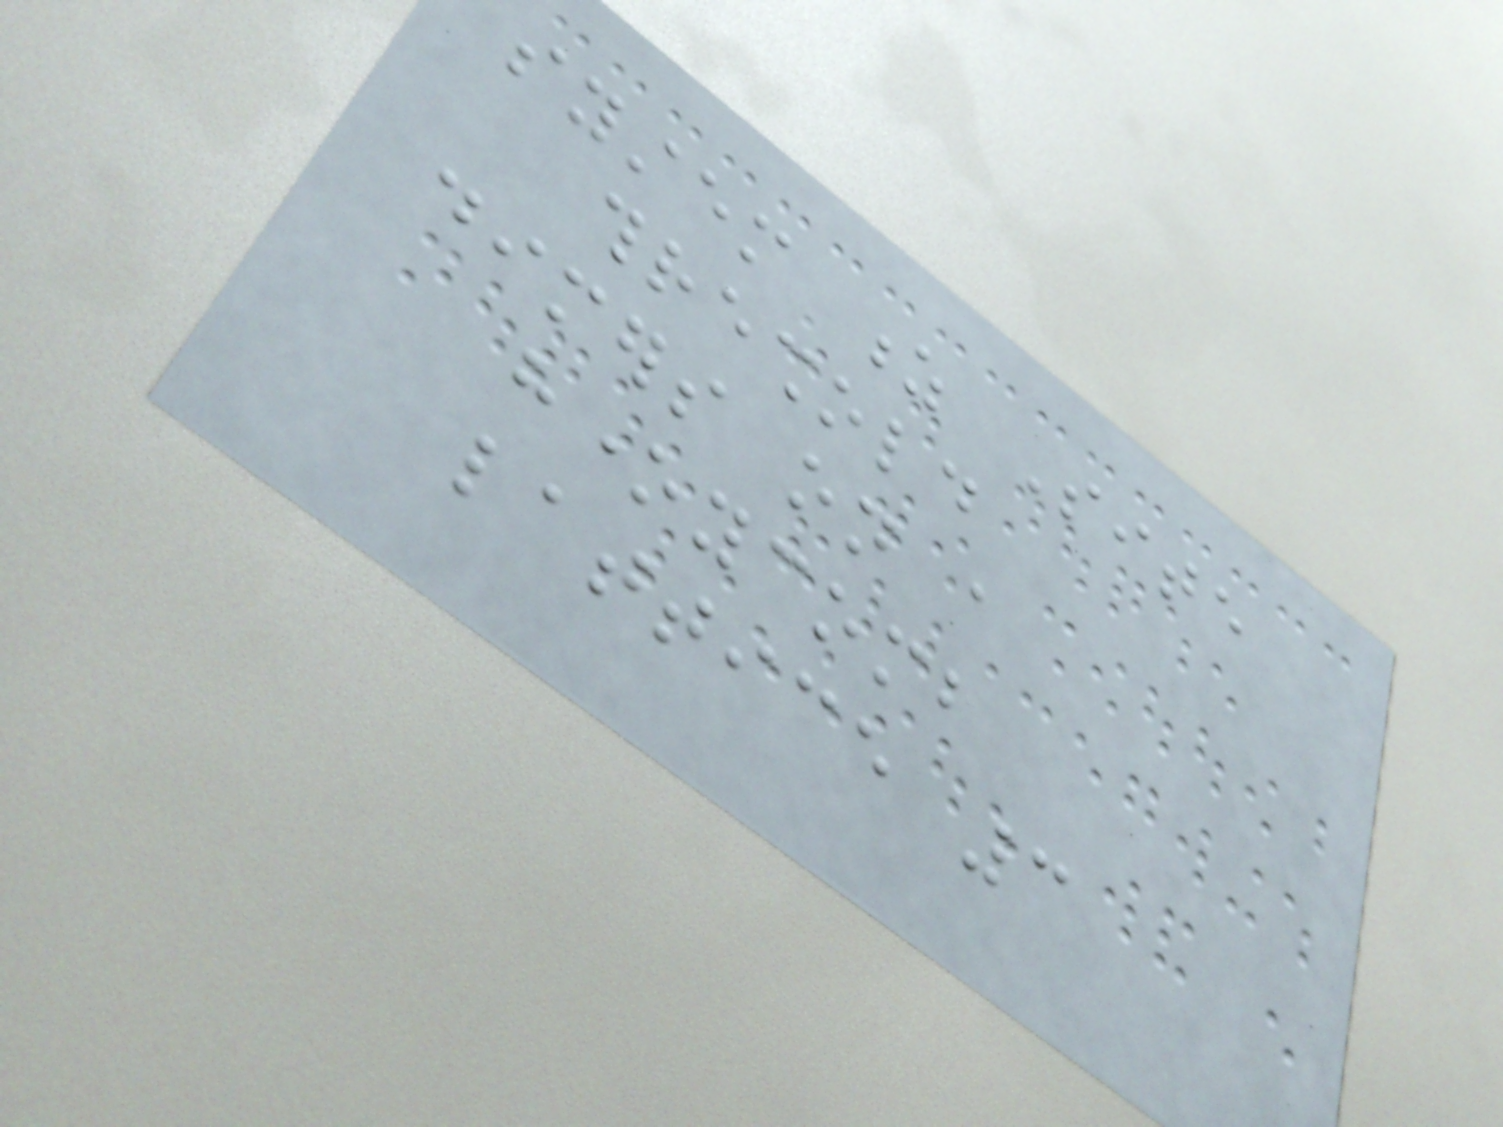system z Site
threshold
dimers on a
honeycomb
lattice 3
